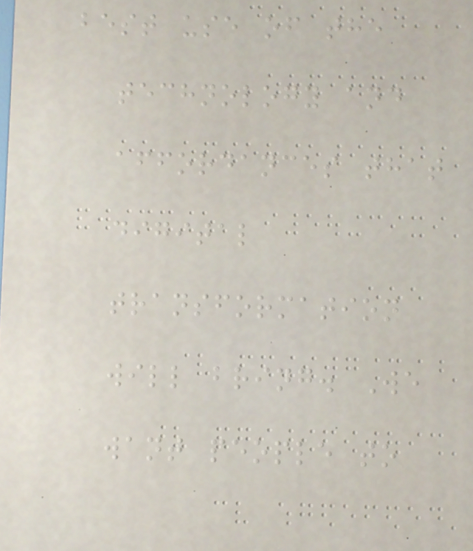best use of the
technology and
affordances that
digital
transformation
will bring. We
want people to
